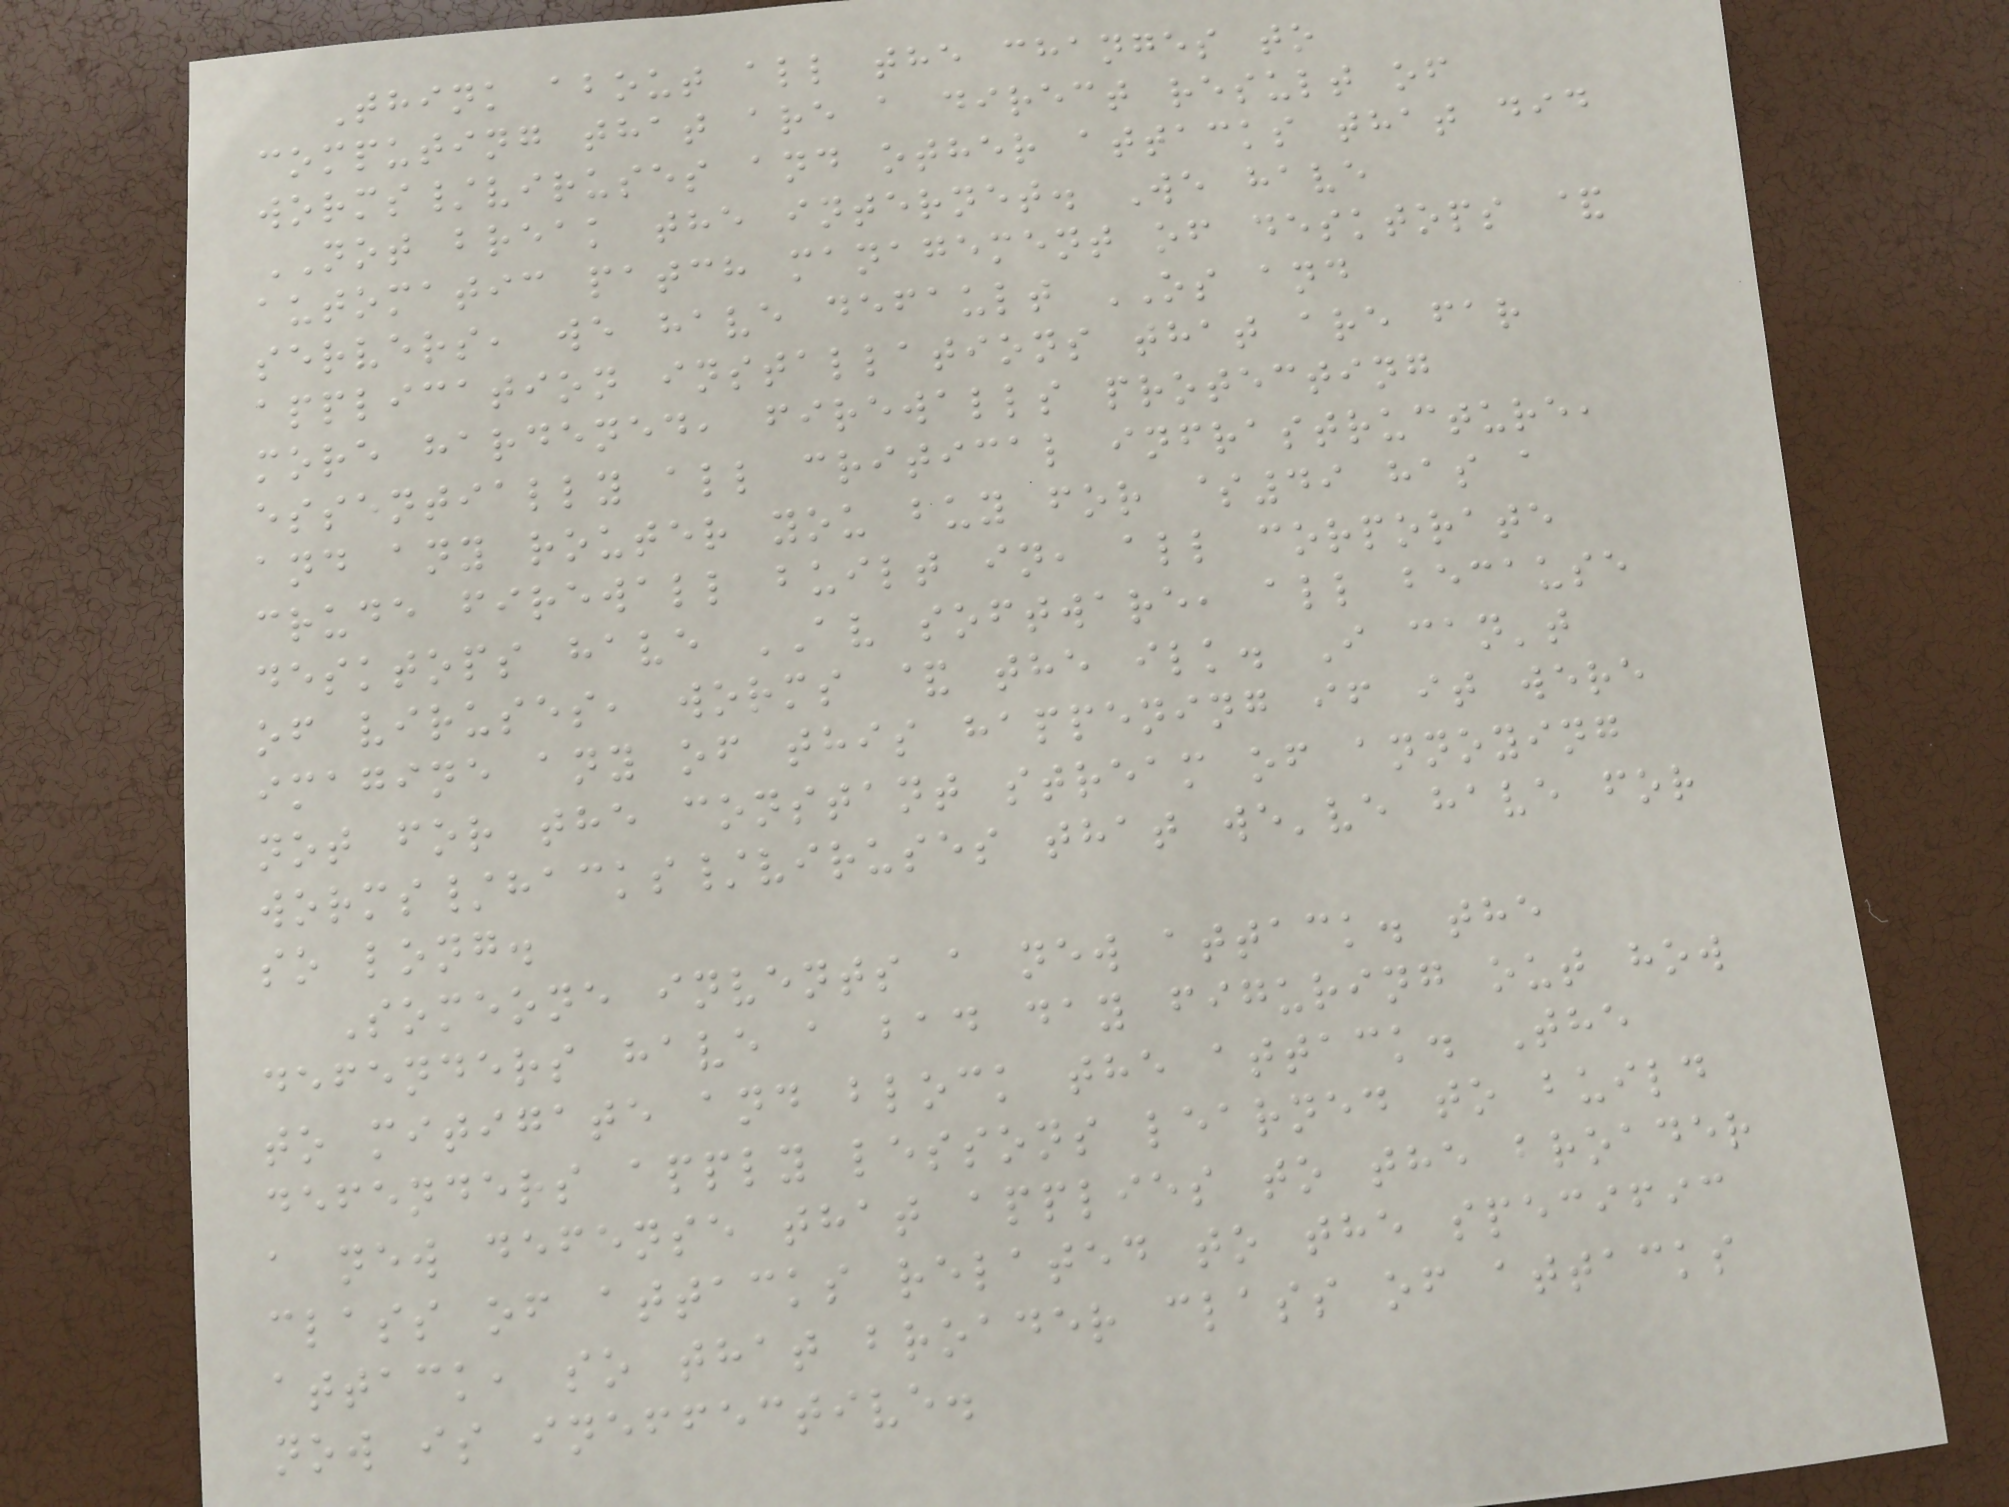Think about all the changes to
computing that are a direct result of
worms/viruses and other attacks that did
NOT break the internet. We have
automatic patch management of desktops &
servers, we have default OS and
application installations that are far
more hardened, firewalls protecting
essentially all critical infrastructure,
and any router you buy for $49 has a
crude firewall built in, all corporate
desktops have AV software, all because
of viruses, worms & the ilk. I can't
imagine any of this happening if it were
not for the constant stream of annoying
worms/hacks/viruses that we've have for
so long.
Someone invents a new attack. the
defenders have a bad day figuring out how
to mitigate and block the attack. The
defenders apply lessons learned to build
a new defense that applies to the broader
class of attacks related to the specific
attack, so that broader class of attacks
now is ineffective.
